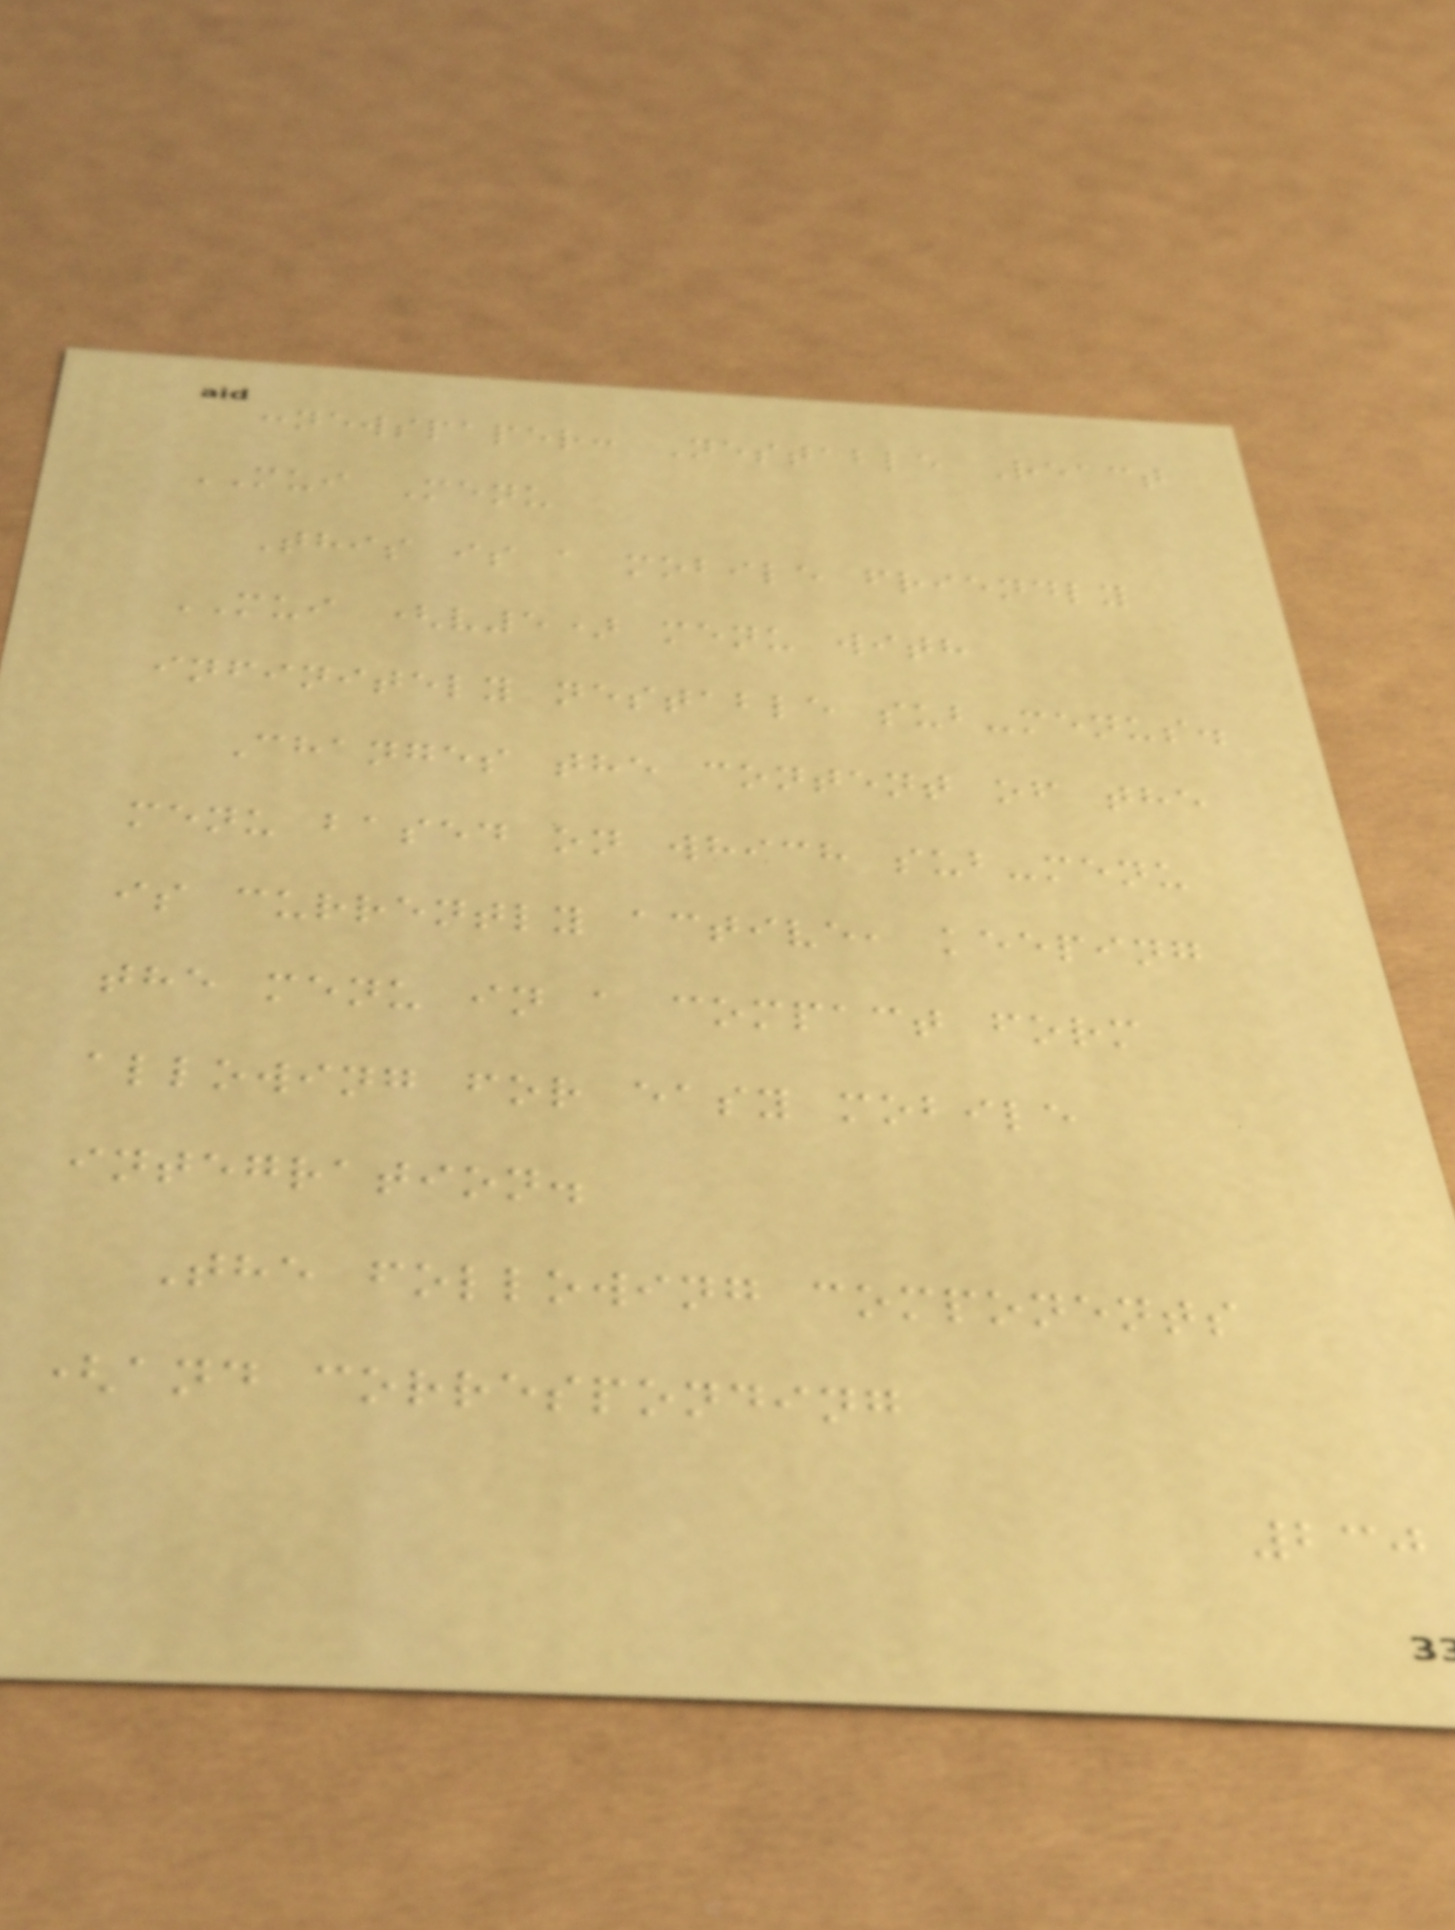:newspaper: Nestable React
MUI Menu
This is a mobile friendly
MUI (v5) menu with
infinitely nestable sub-menus.
Changes the content of the
menu based on which sub-menu
is currently active, keeping
the menu in a compact form
allowing for easy mobile
integration.
The following components
(and corresponding
230
